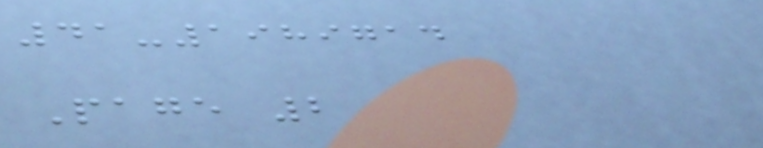41-1989714
Page 2
